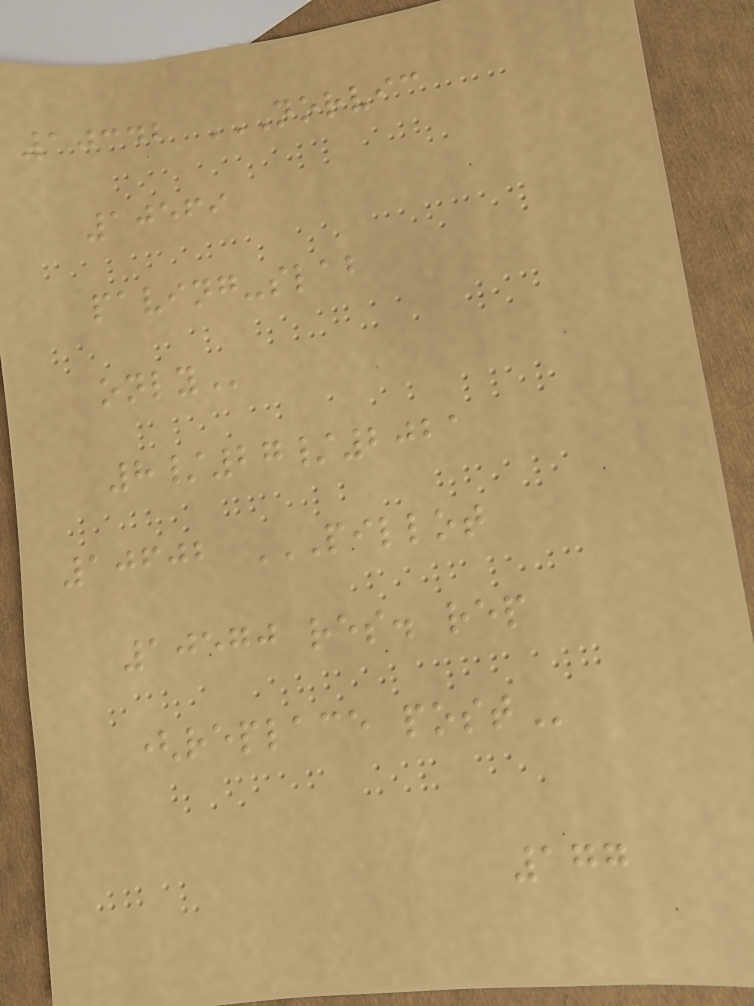10342 NORVIC
10569
PAVING-SLAB
ONLY
8/27/2021
10602 PILLOT
10570 RES. REP
(REPLACE POST
177
